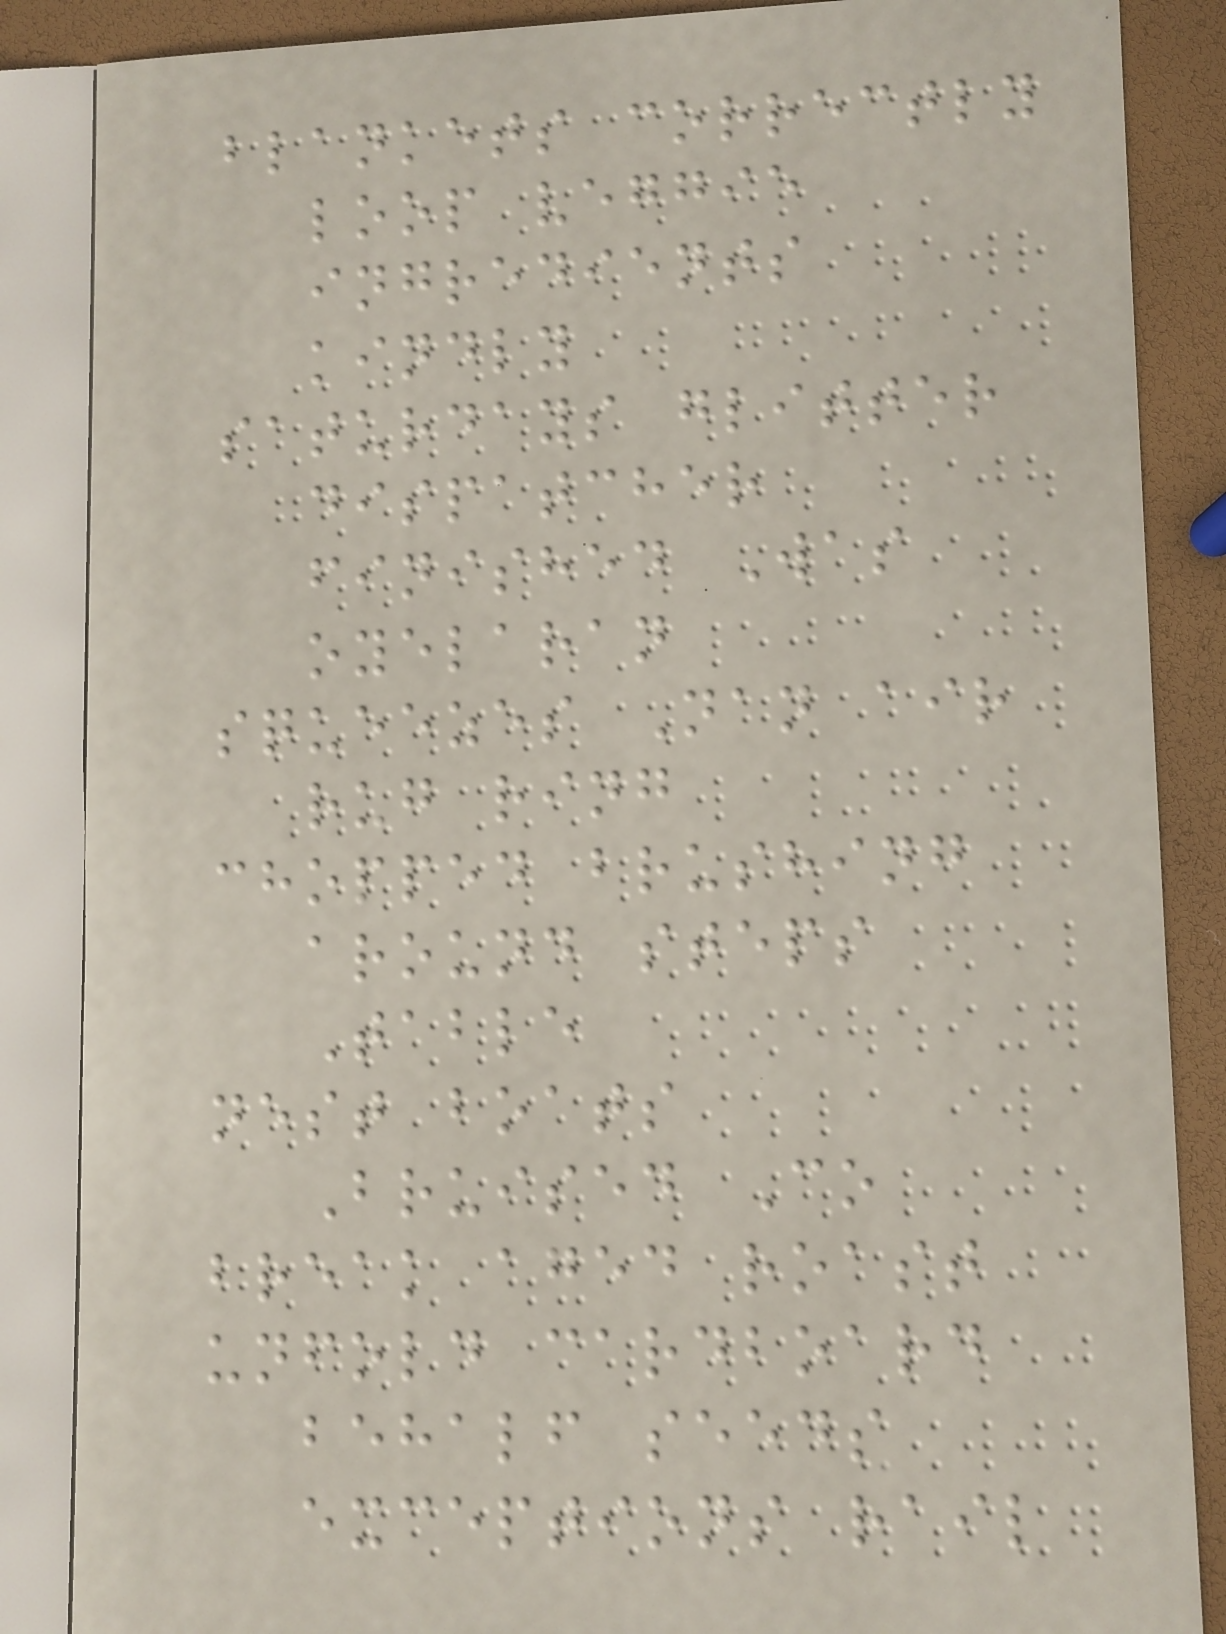blankets correctly
loop veggie
ingredients
kindly
saturdays glitter
dispatcher
finished Was
oyelaran
squeezes Nan air
rug ring
chopped brushing
around steps
Table
nest boats
Bruised Co
break aged roast
unfold cardboard
behalf seeds
exceptions rail
